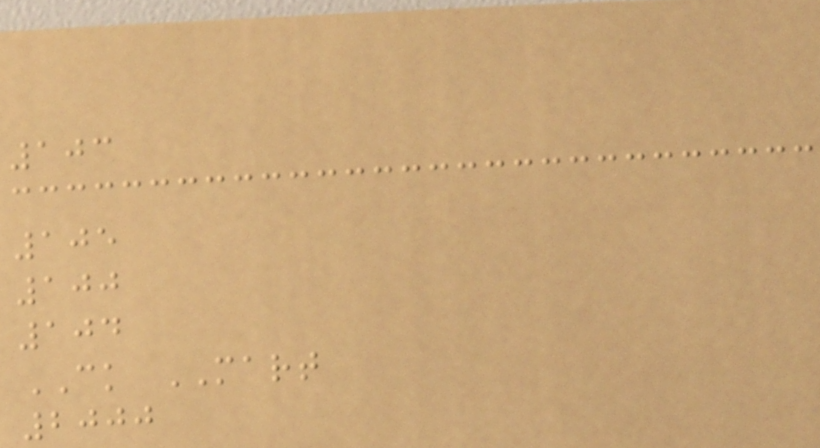103
105
100
104
CK MART
2000
